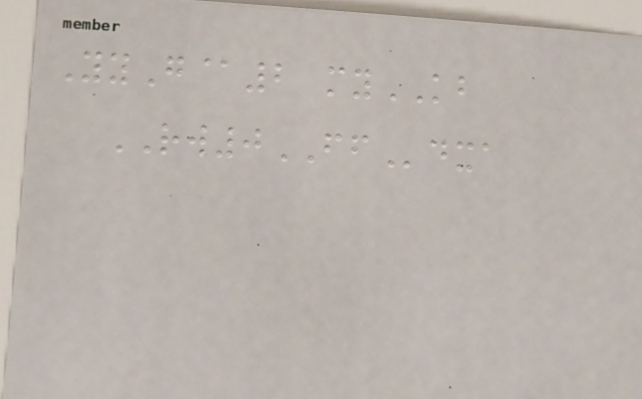YyG@2 myKB
RW0FFdxa
